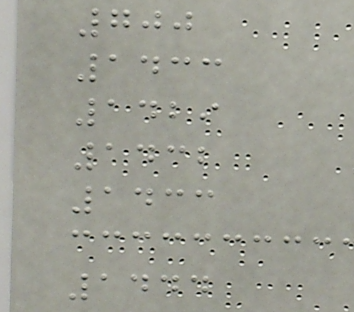700
1433
1429
1432
1433
1444
